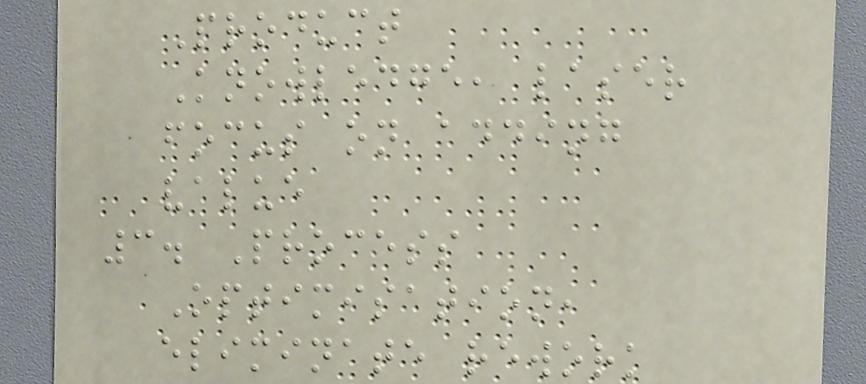Product
Knowledge, laser
focus on adding
value
3. Process
Optimisation,
eliminate rework
